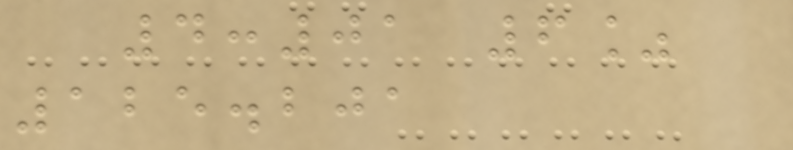4:01 6%
125.201
